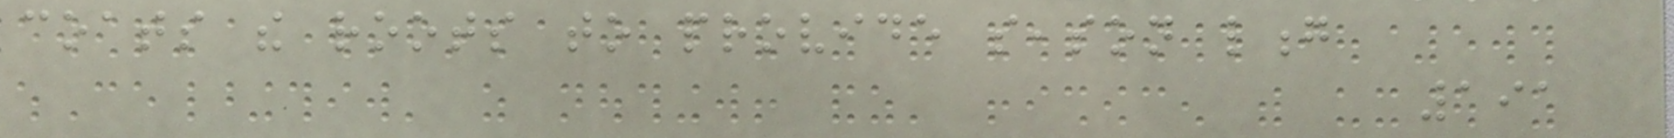coats the roots to provide season long
191
